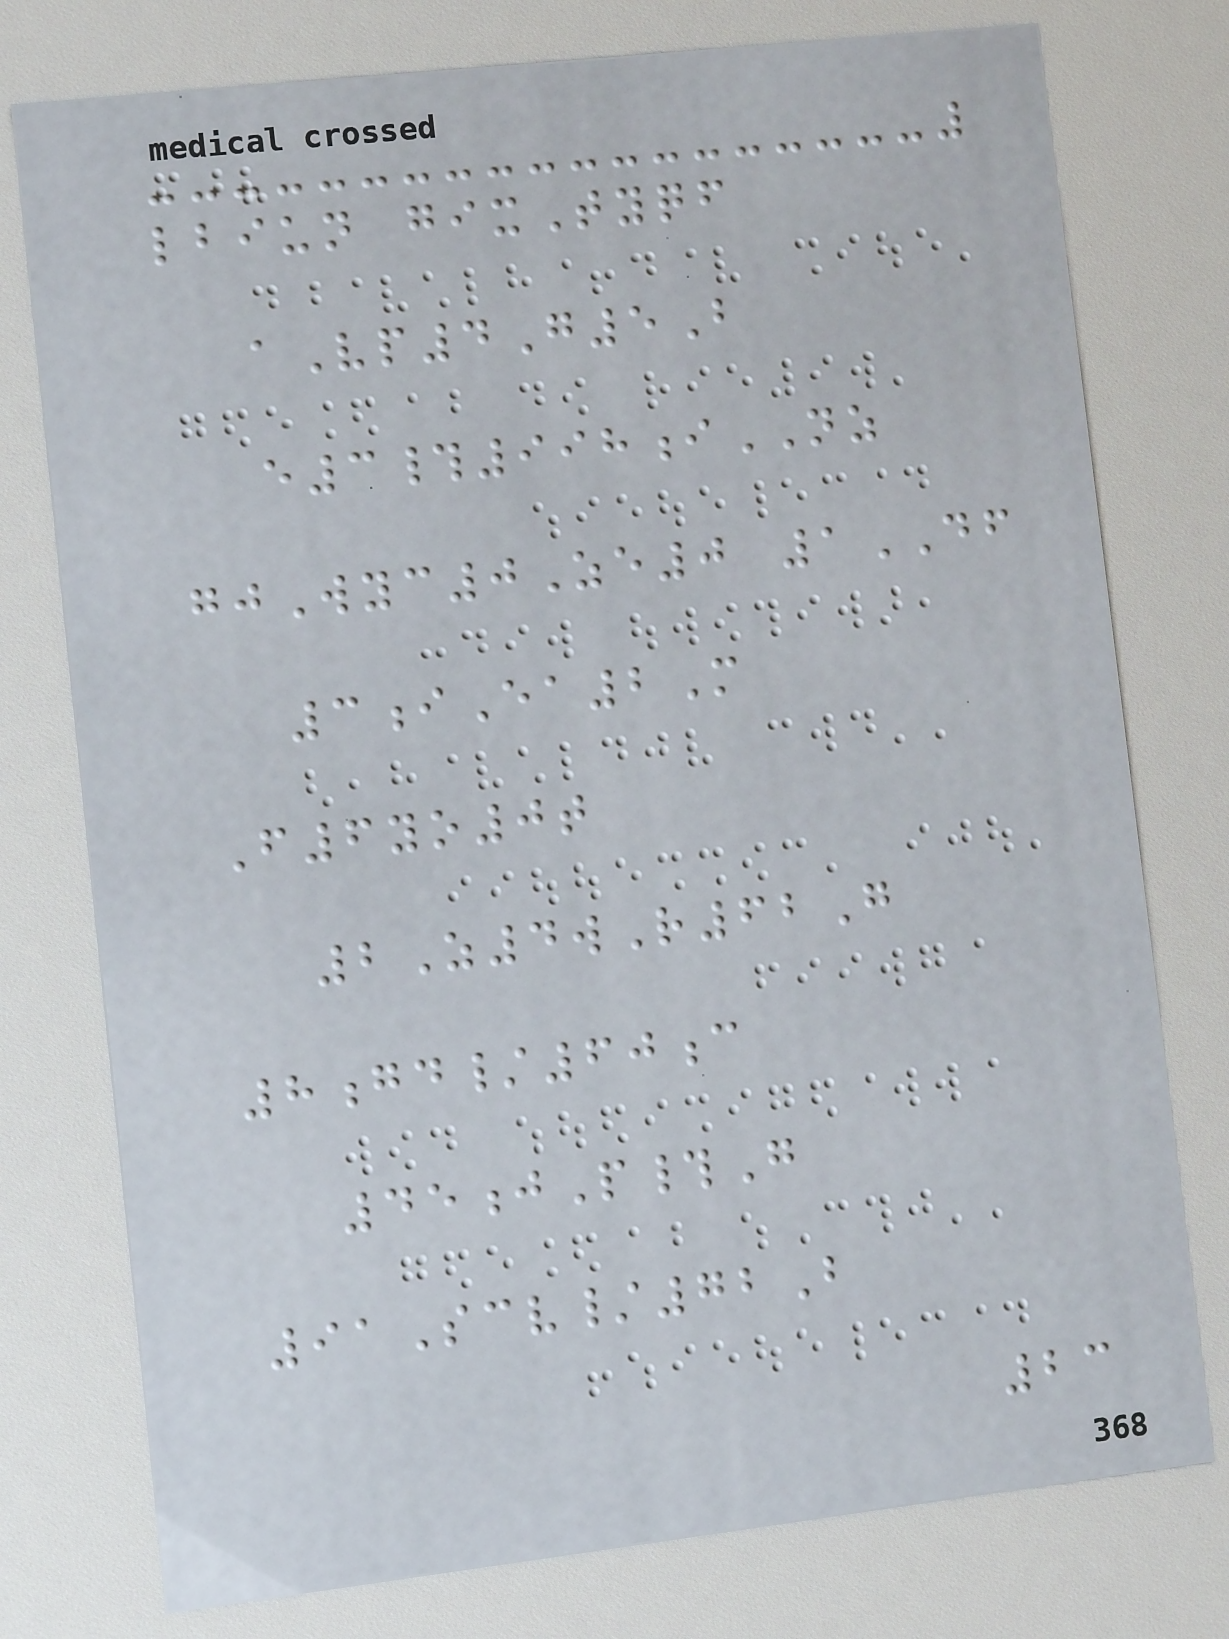lbiun gixTyqf
aVp4G5B
e3#998iNZ
gjWyc0Ze0 1DF
3iEa2M
F6yo0t
2Z4wR62G
8gd/60c
45jP#G
91Scv/72B
23
